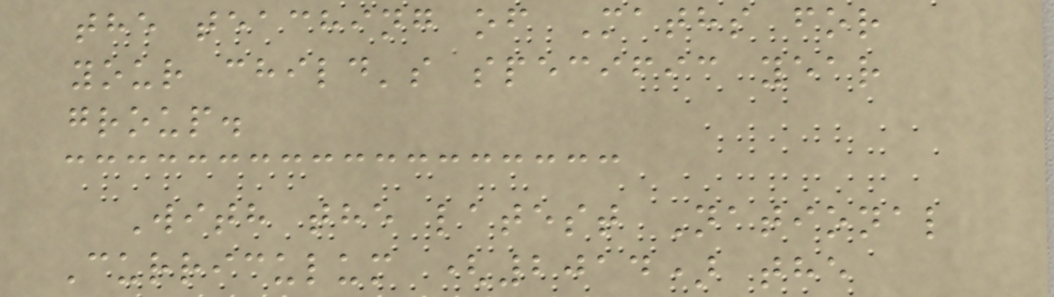the teaching of Maths for
your child's specific year
group.
With the latest National
Curriculum (2014) the
